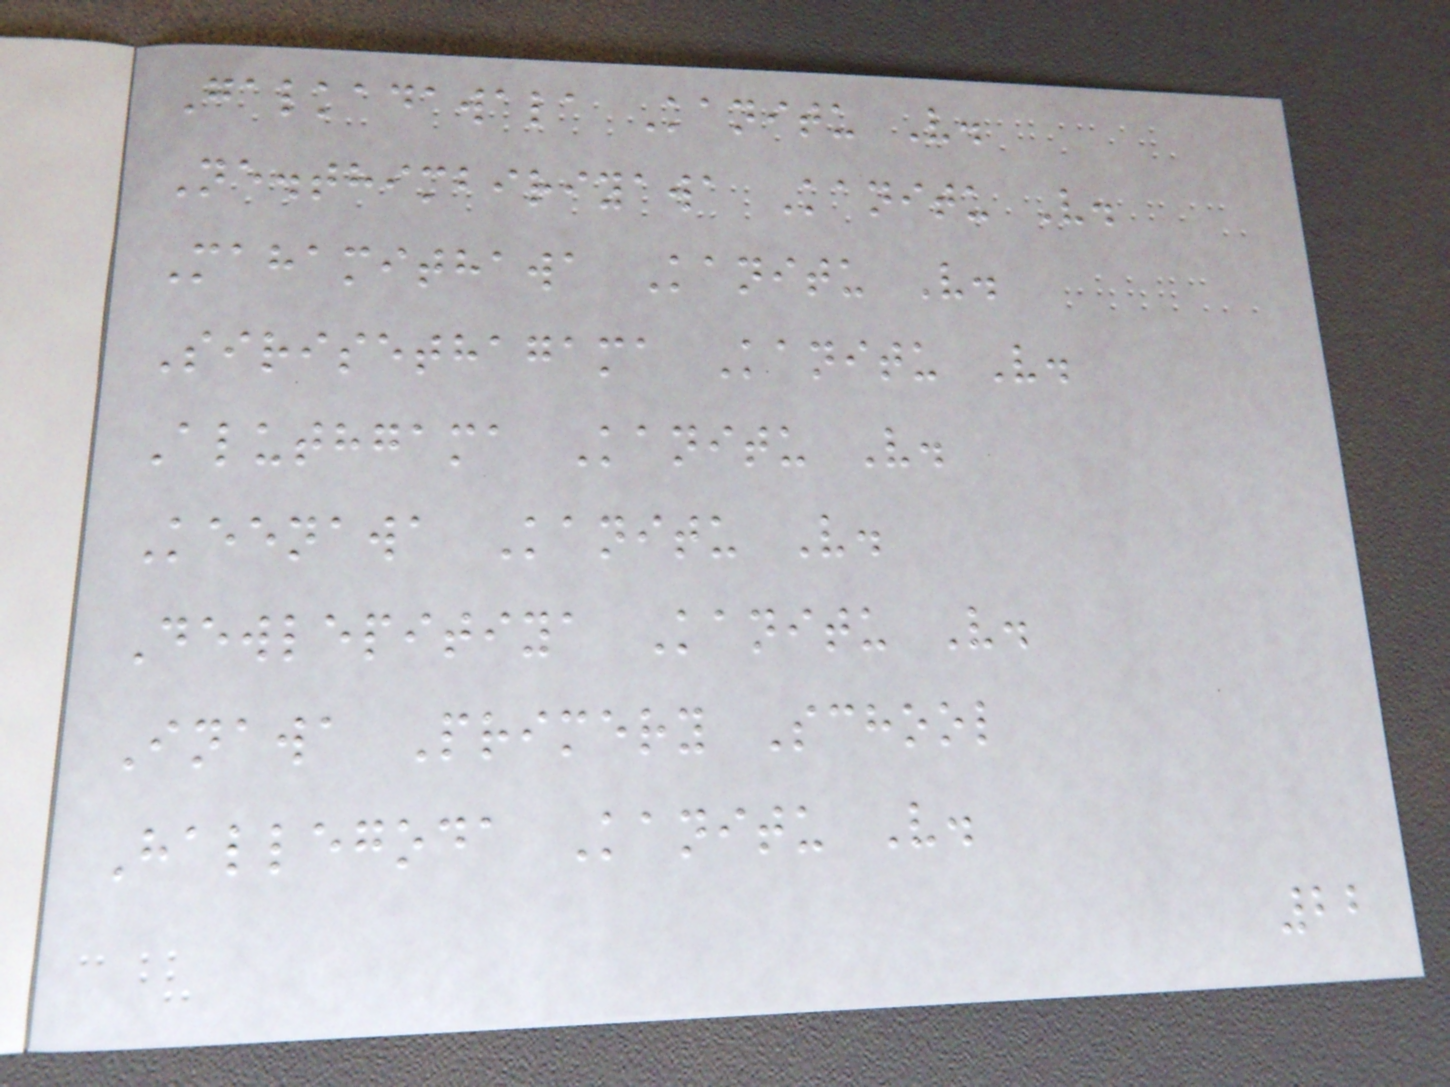Galkadawala Kanitu V.
Ne.thimbiriyawa Kanitu V.
Mahamithawa Kanitu V.
Sirisethagama Kanitu V.
Aluthgama Kanitu V.
Keenawa Kanitu V.
Dewlepitiya Kanitu V.
Inawa Primery School
Hallegoda Kanitu V.
22
